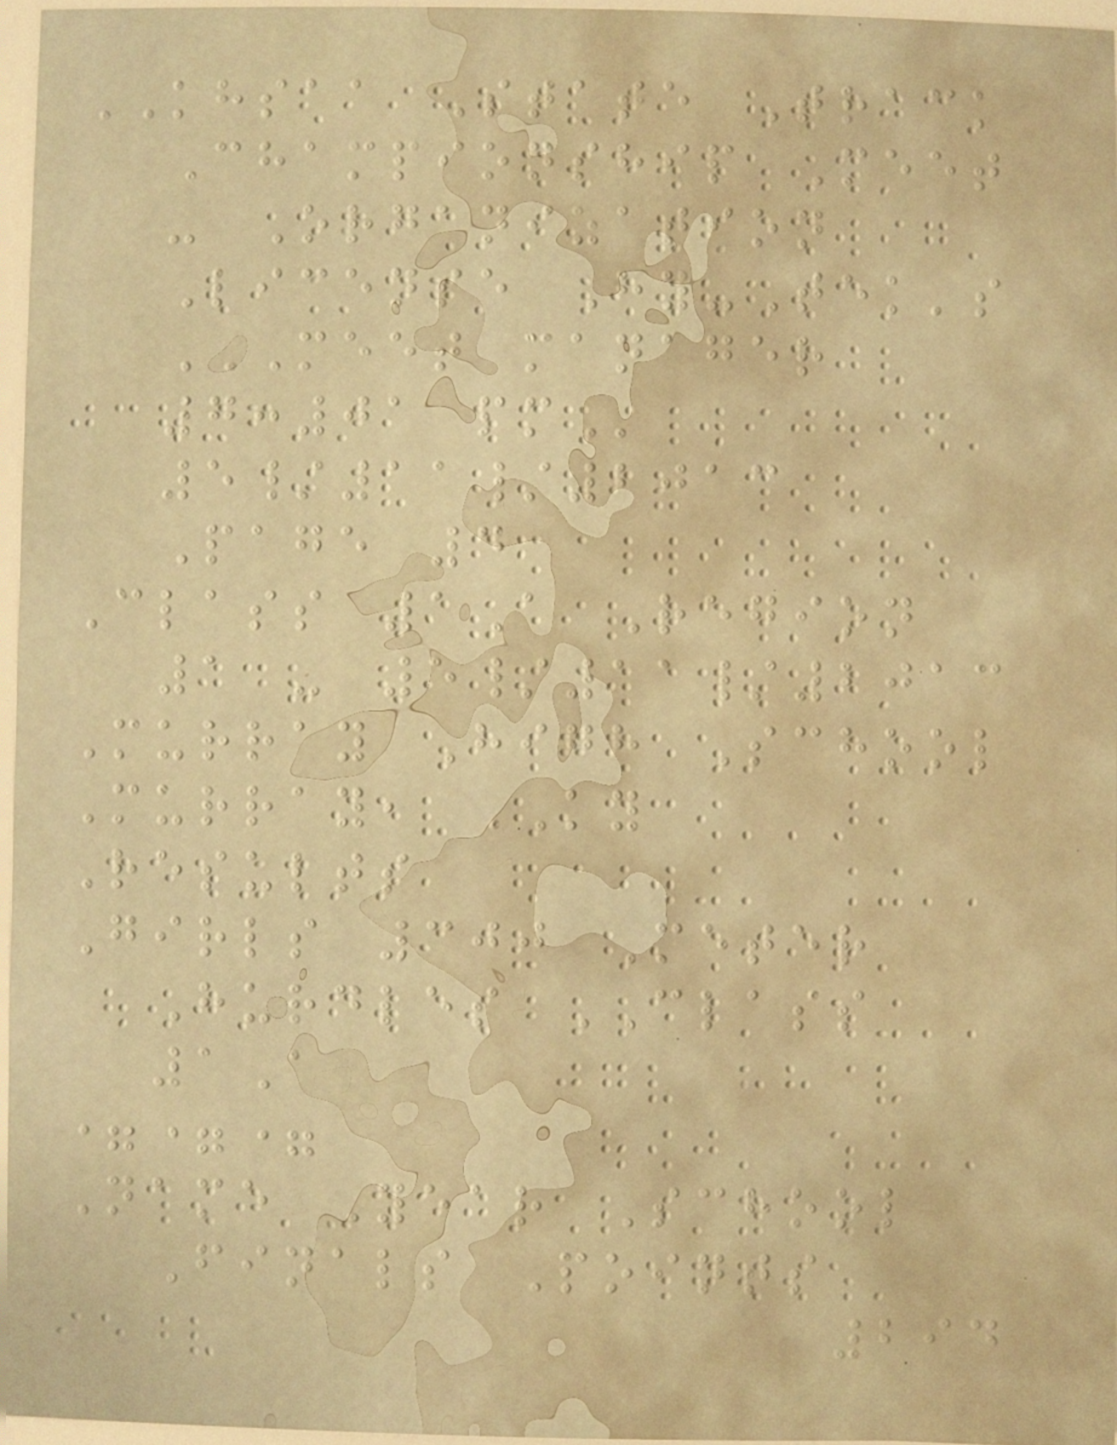KHSAA State Track
Championship Meet
- Organization
License Hy-Tek's
MEET MANAGER
7:01 PM
5/11/2013
Page 4
Class 1A Region
1 - 5/11/2013
Murray High School
Murray, KY
Results
Girls 300 Meter
Hurdles CLASS
1A
===
Name Year School
Finals Points
294
